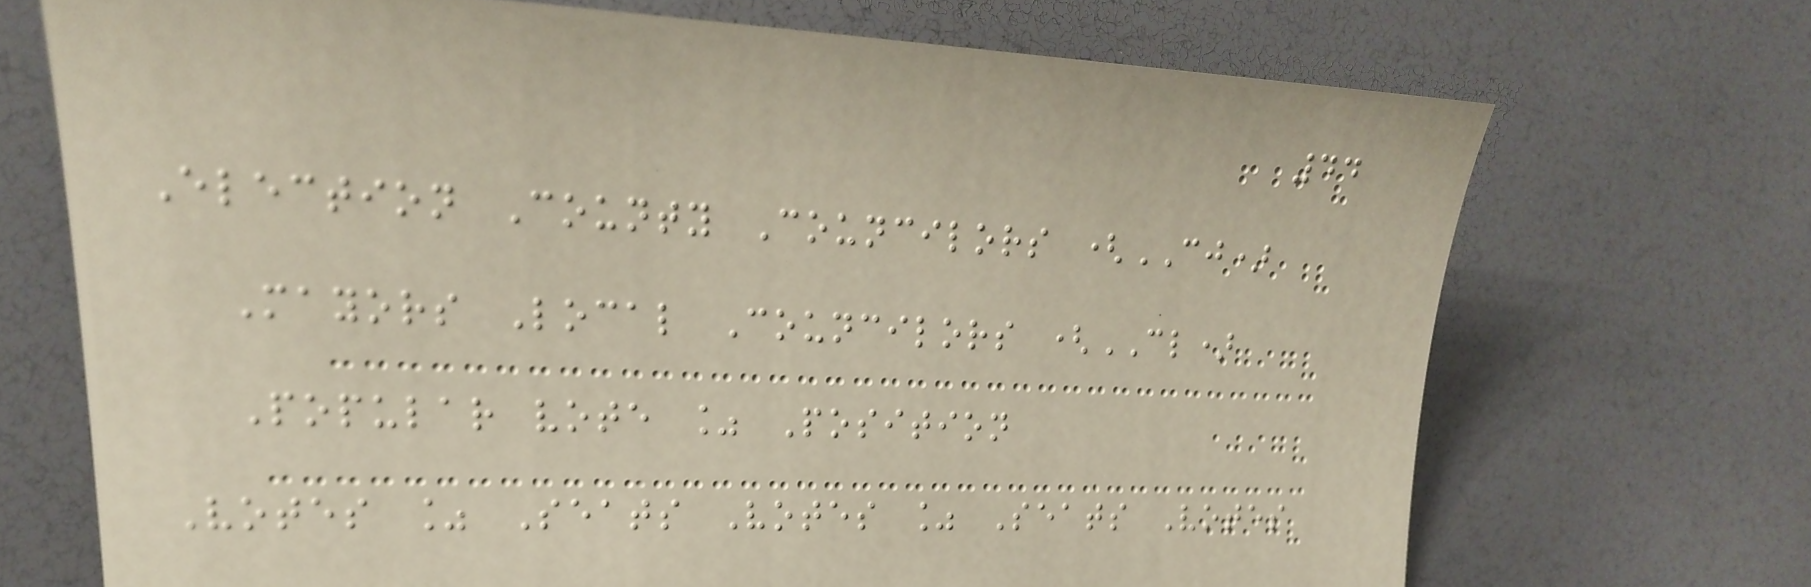44
Election County Councilors (CJ)
Mayors Local Councilors (CL)
Popular vote % Position
Votes % Seats Votes % Seats Votes
